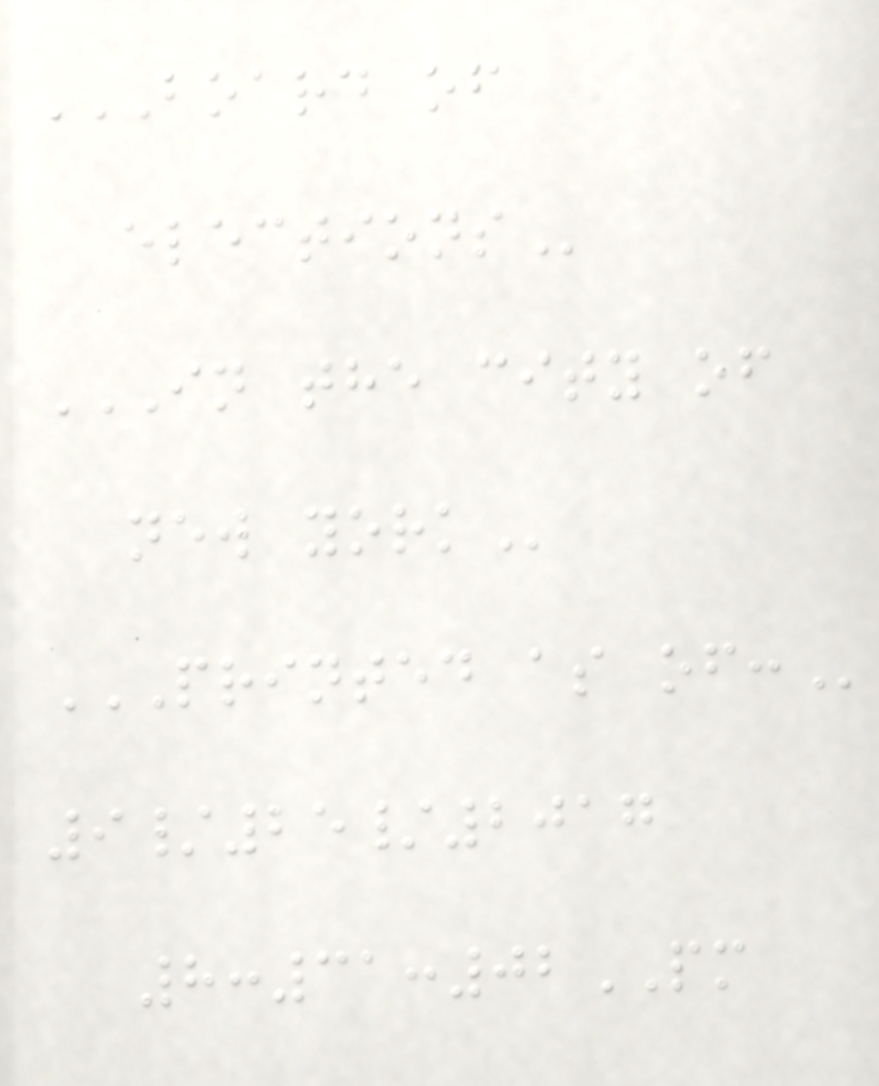BOARD OF
ELECTIONS
IN THE CITY OF
NEW YORK
PRINTED AS OF:
9/25/2017
8:31:02PM
